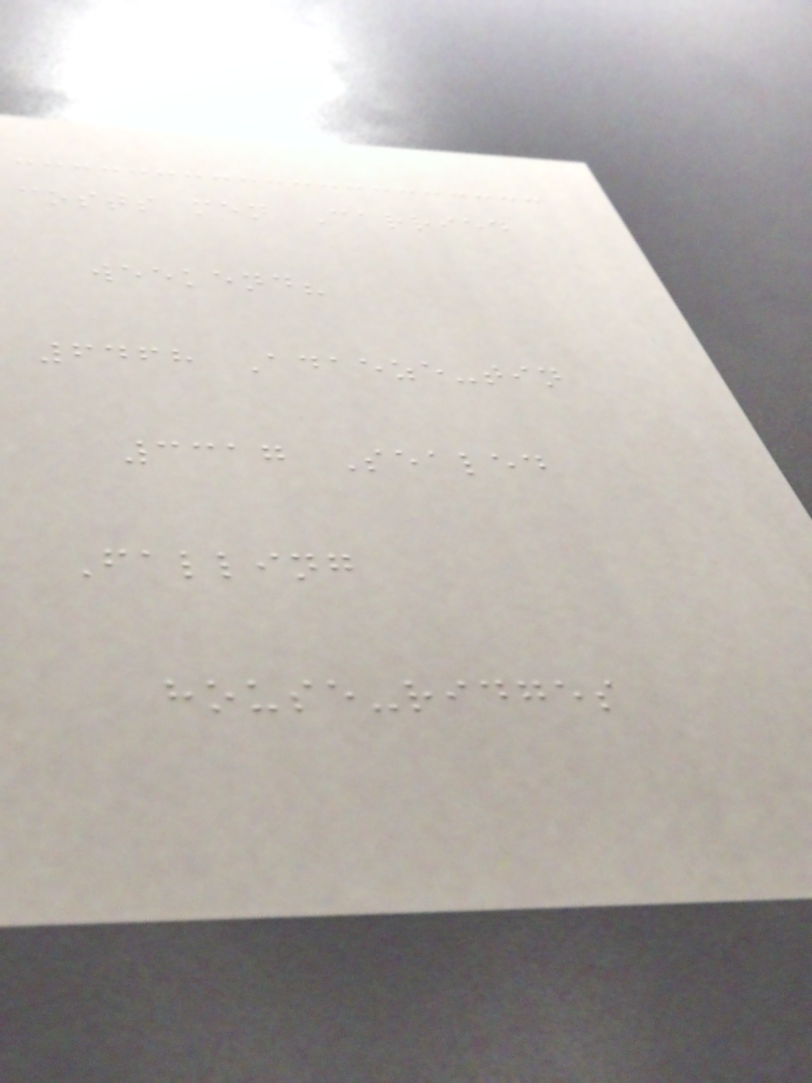costs men Carried
weekend?
6468 Adaeze-tin
3317 Sealed
Falling
house-ridges
